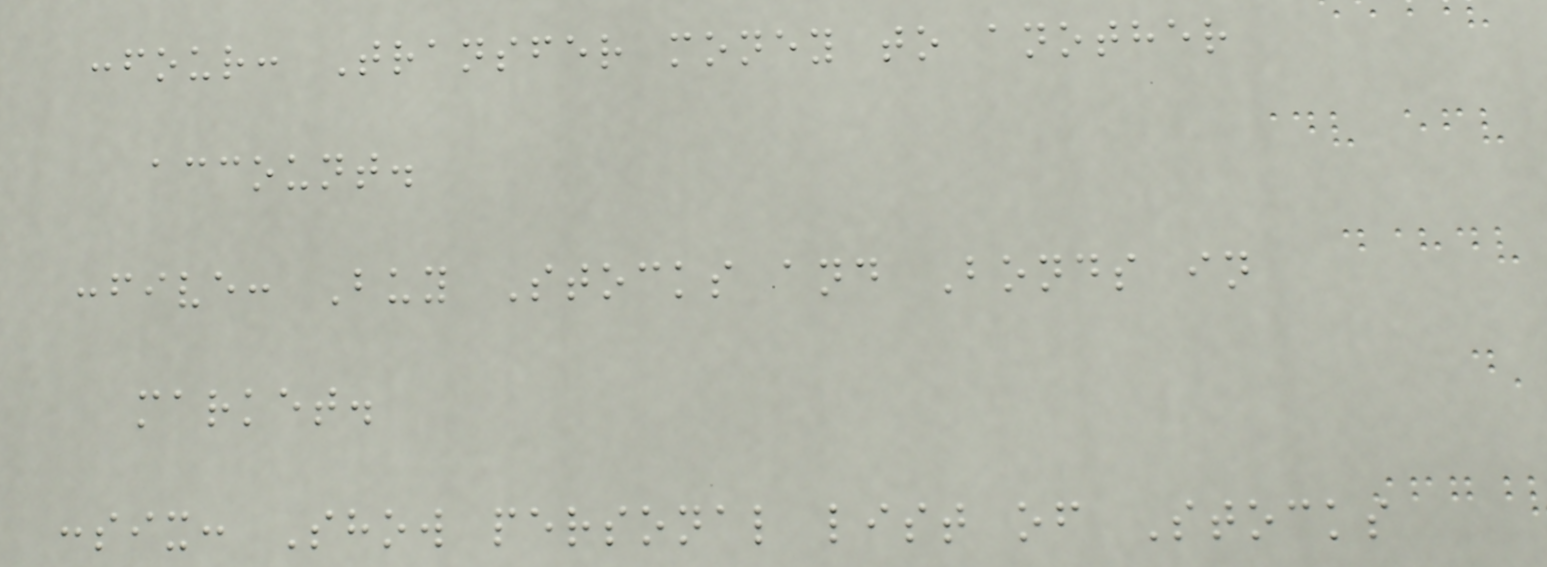:four: Transfer money to another
account.
:five: Buy Stocks and Bonds in
market.
:six: Show personal list of Stocks
